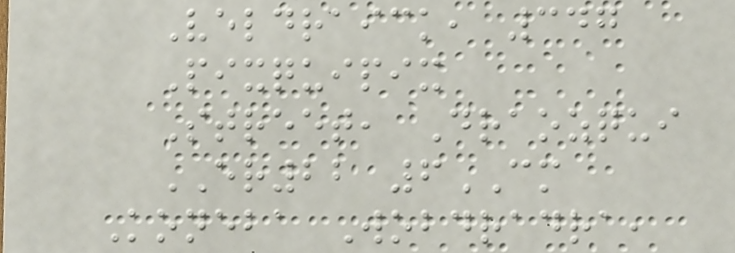Veldraick, 347
Pixquipix
Street, Draozqui
ER22 6CM
Koneba Wobdradra,
